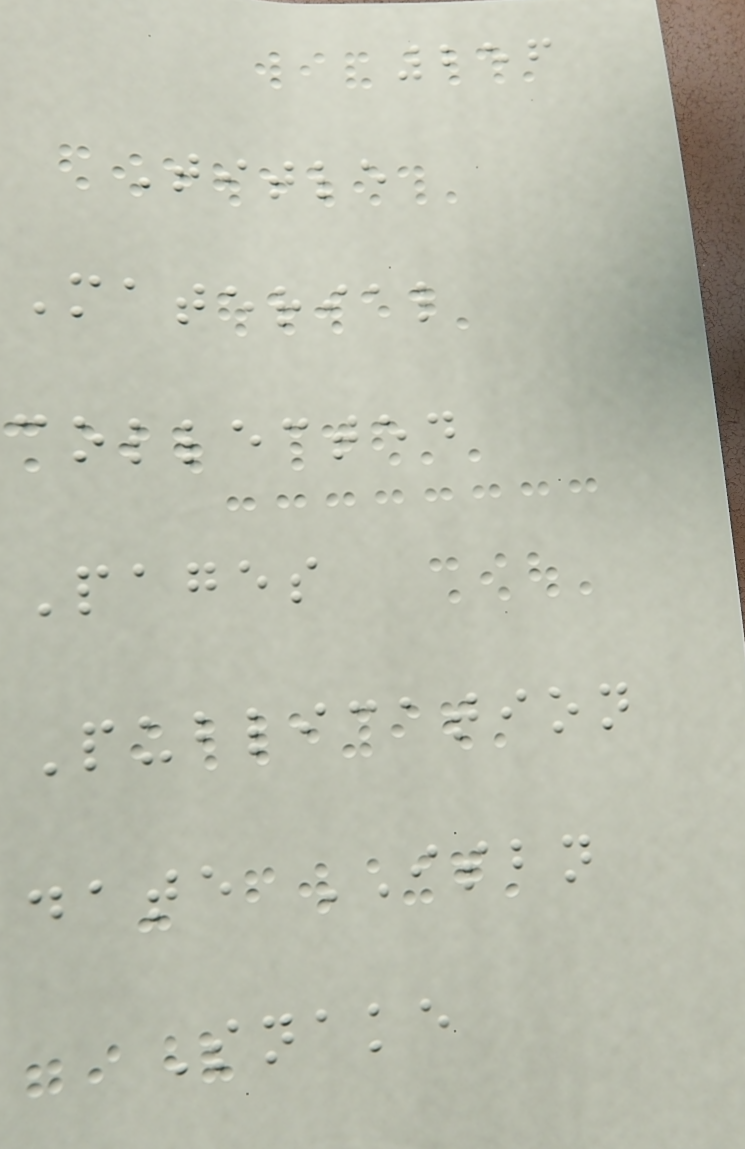256
Title
Material
collected
Pages
Publication
date ISBN
Snake
